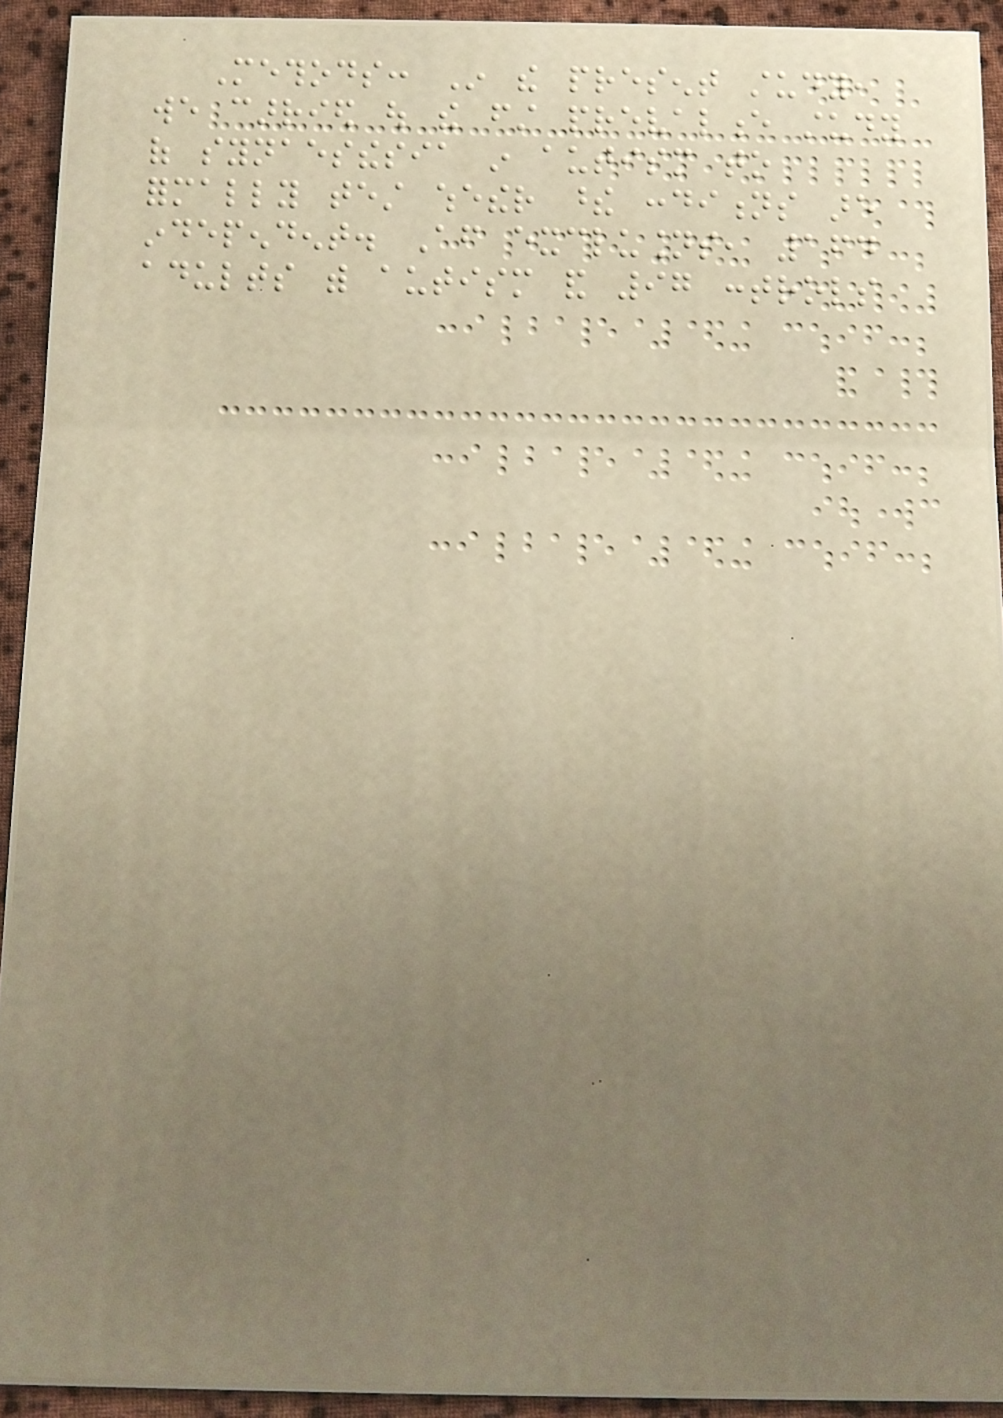Methods: In the present study,
we carried out the first prevalence study
of synaesthesia in autism to
formally test whether these conditions are
independent. After exclusions, 164
adults with autism and 97 controls
